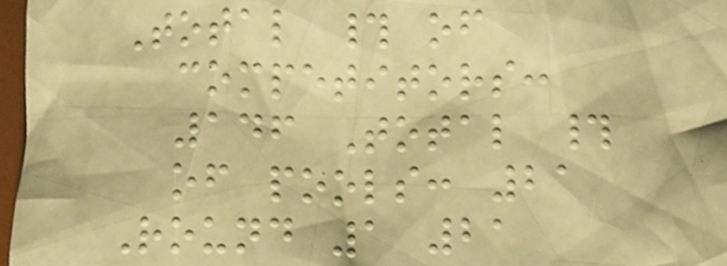Total # of
competitors:
146 Total #
of pools: 21
Round 1 21
